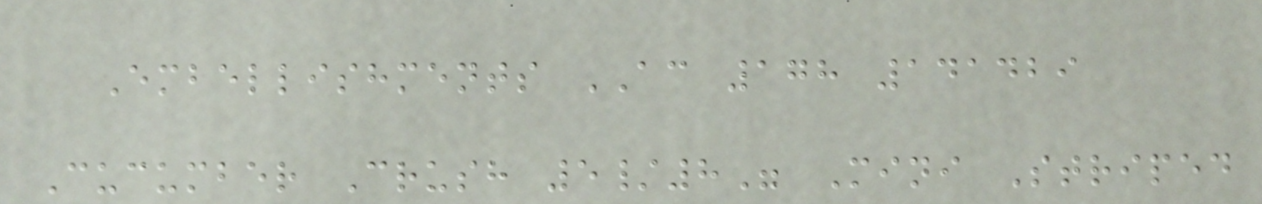Embellishments AC 178 141429
Cucumber Crush 5/8" Mini Striped
